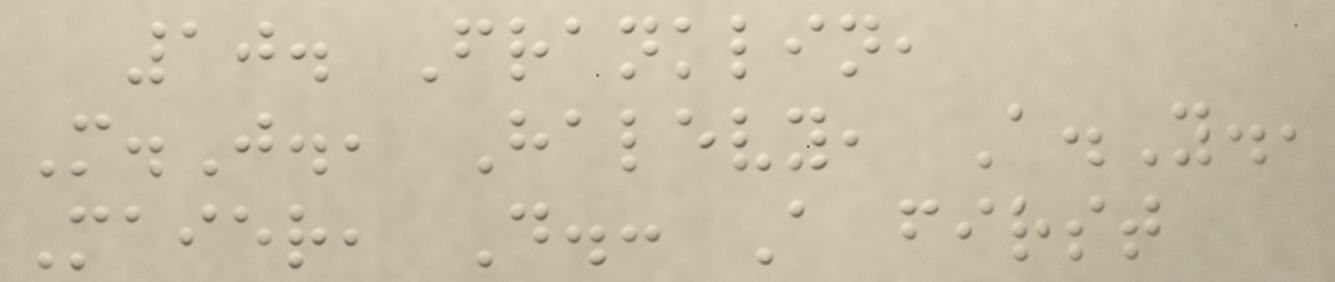10. Franklin,
M.J., Halevy, A.Y.,
Maier, D.: A first
